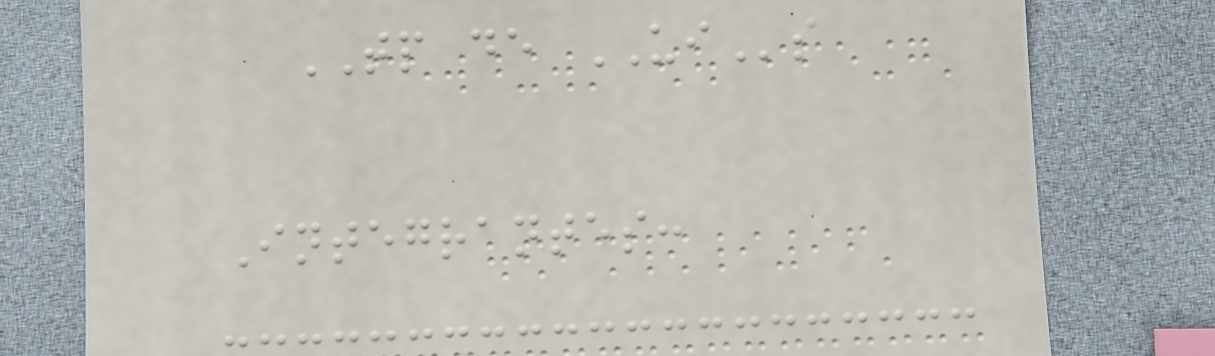TP de UIs
Integrantes:
